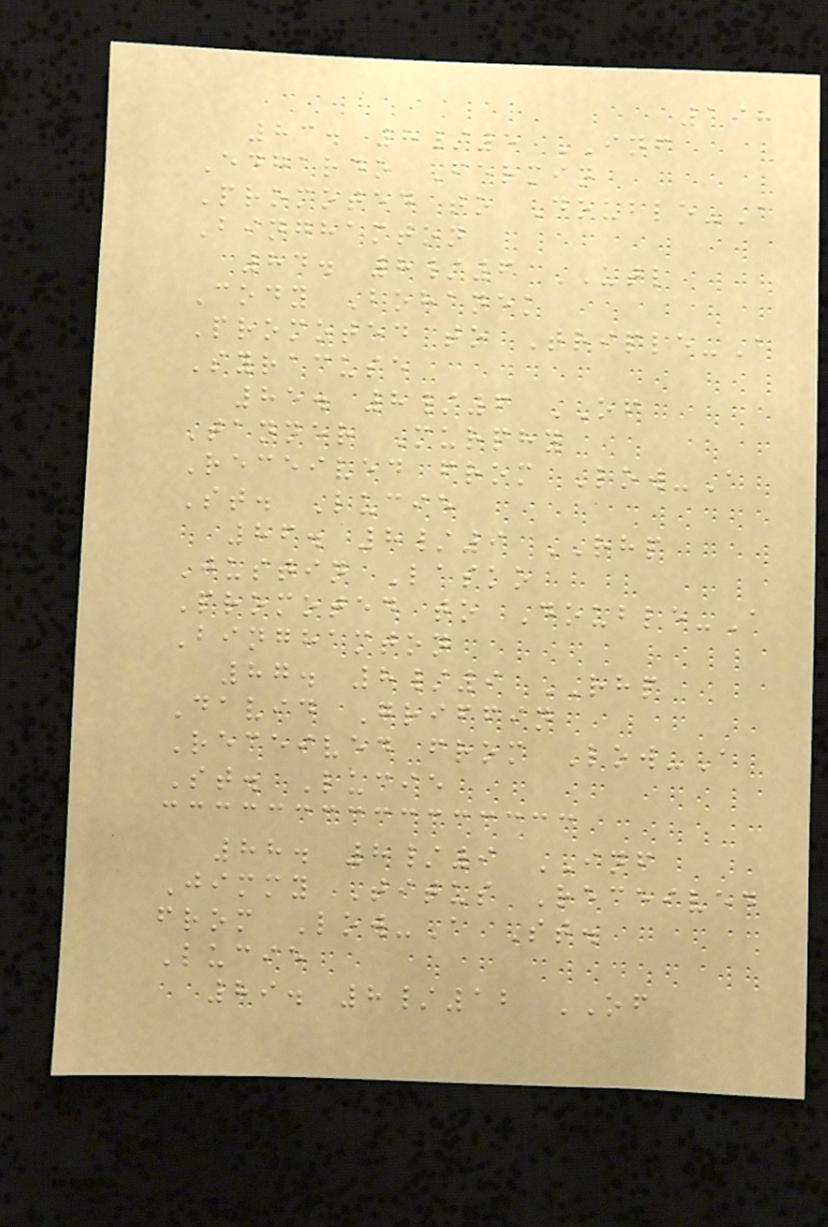198
83. 8/5 INF
Edgardo Fermin
Promoted to Double-A
Binghamton
84. 8/6 UTL
Cody Bohanek
Promoted to Triple-A
Syracuse
85. 8/6 OF
Tanner Murphy
Received from Low-A
St. Lucie
86. 8/9 RHP
Justin Lasko
Promoted to Double-A
Binghamton
87. 8/9 RHP
David Griffin
Received from Low-A
St. Lucie
88. 8/9 INF
Jimmy Titus Received
from Low-A St.
Lucie
89. 8/12 OF
